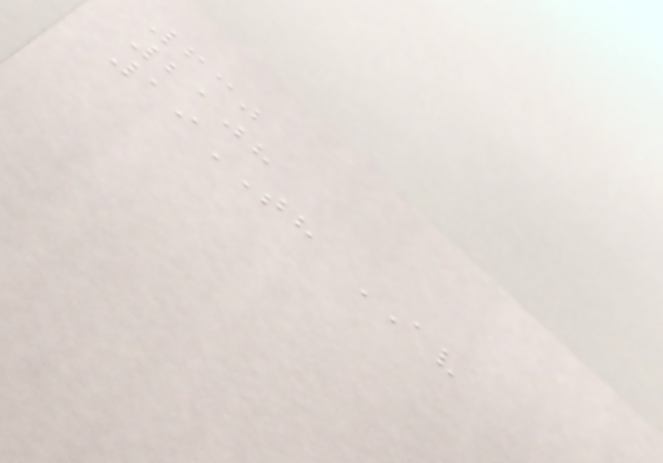630
2108
19TH AV
